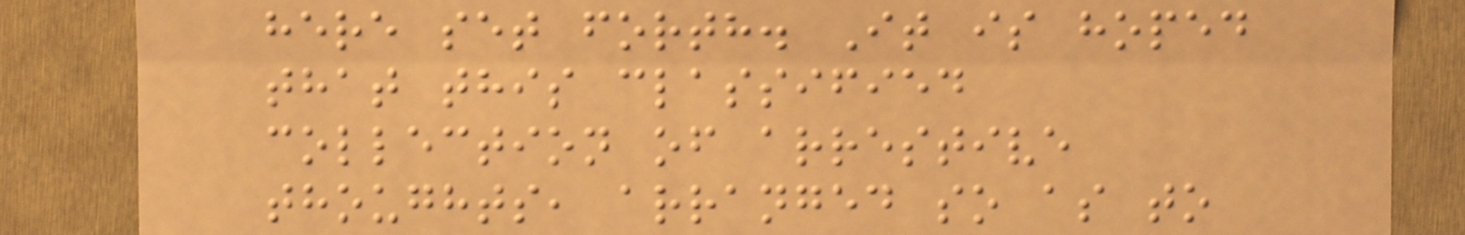here set forth. It is hoped
that this classified
collection of arrestive
thoughts, arranged so as to
